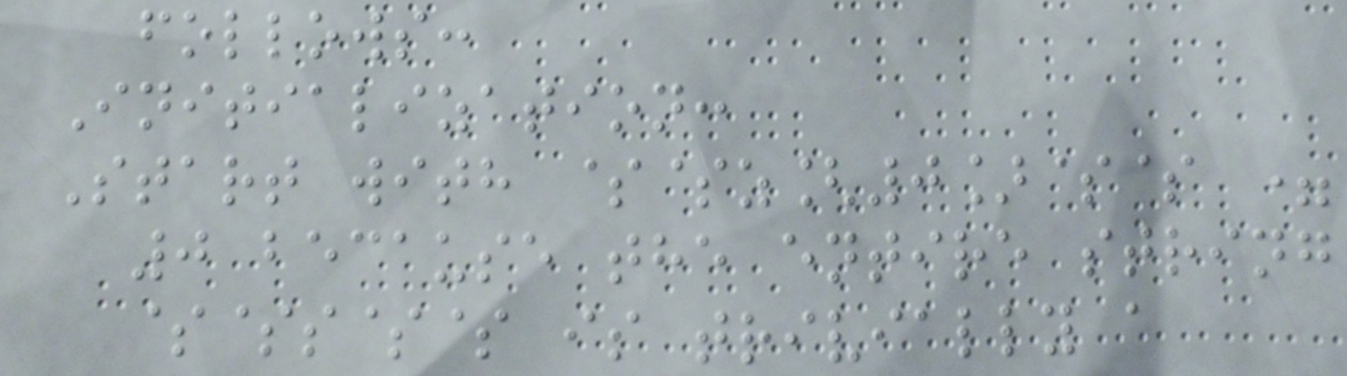follows:
Initialization:
Start with $$z[0]$$ =
0 because the entire string
$$s$$ is trivially a
